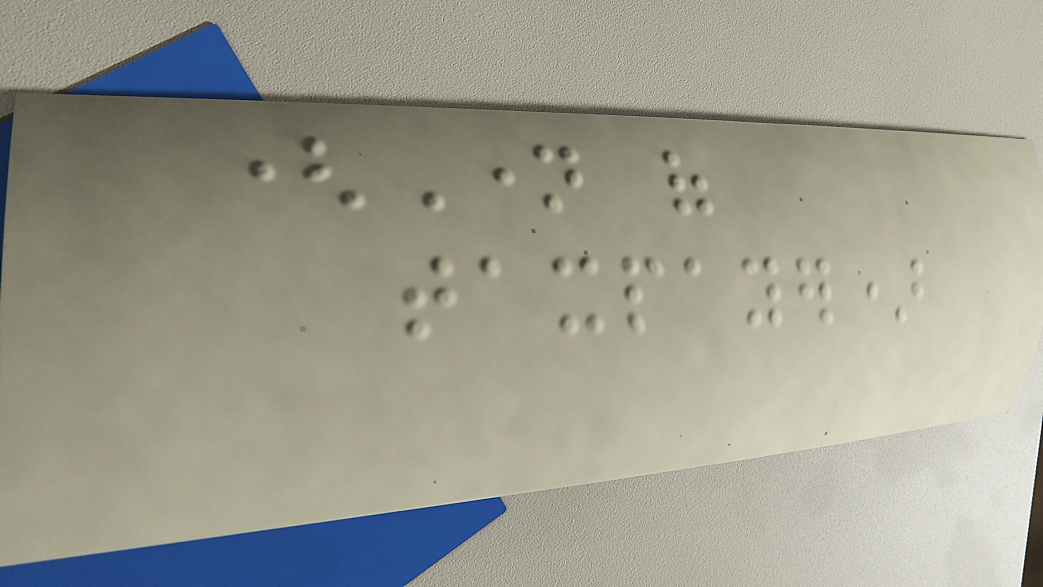(Name of
taxpayer)
